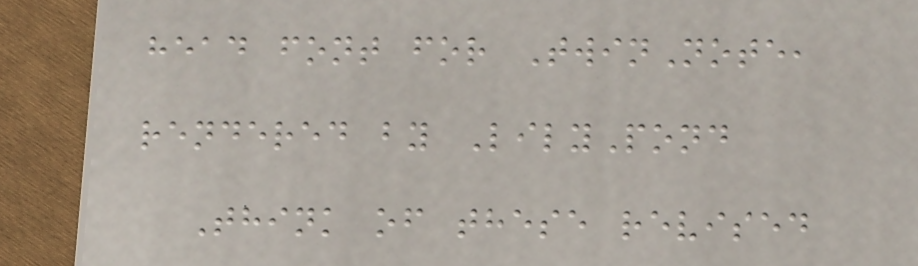head font for TwinNote,
rendered by LilyPond
Think of these revised
